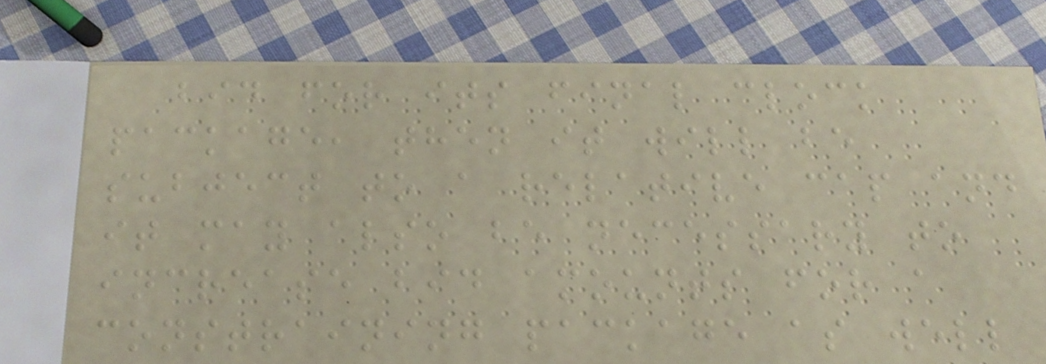bid for its final clock
package, then it will be
subject to a relative cap and
it may also be necessary to
increase bid amounts for a
constraining package as well
